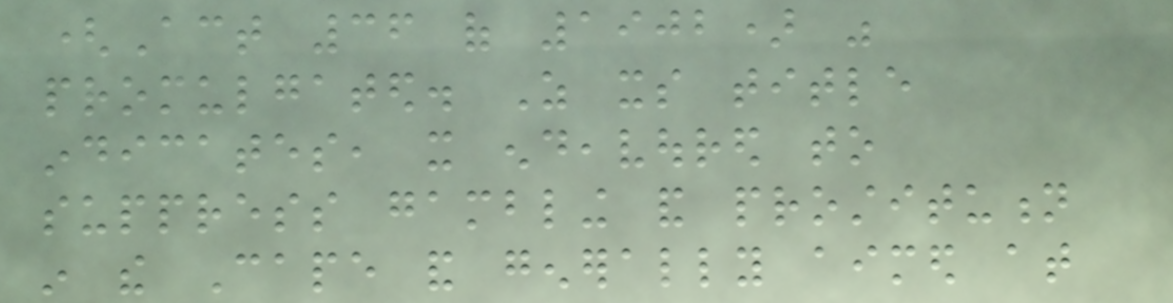(Act 36 of 1902) was
promulgated. As its title
indicates, it endeavoured to
suppress gambling and prostitution
in the Cape and generally aimed at
